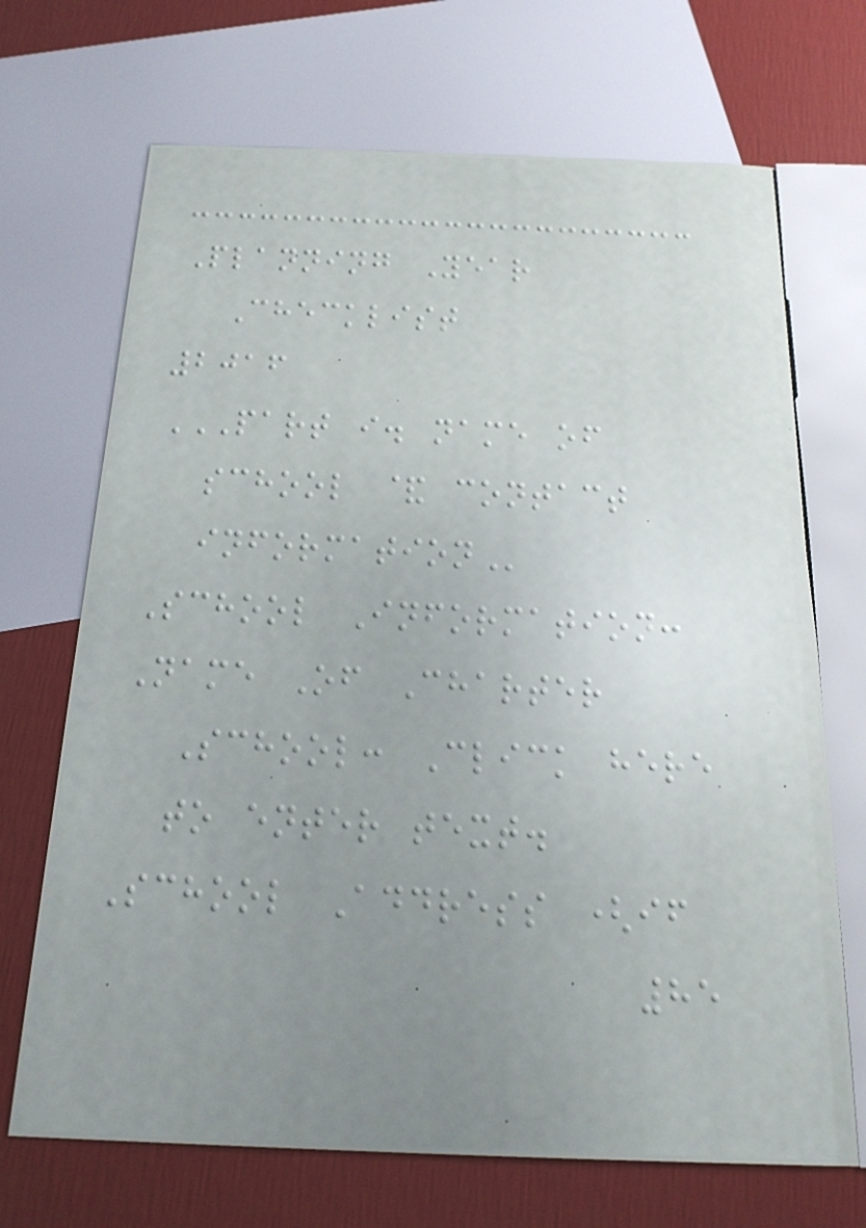Planning Year
Checklist
2016
PART I. NAME OF
SCHOOL & CONTACT
INFORMATION
School Information:
Name Of Charter
School: Click here
to enter text.
School Address (if
85
